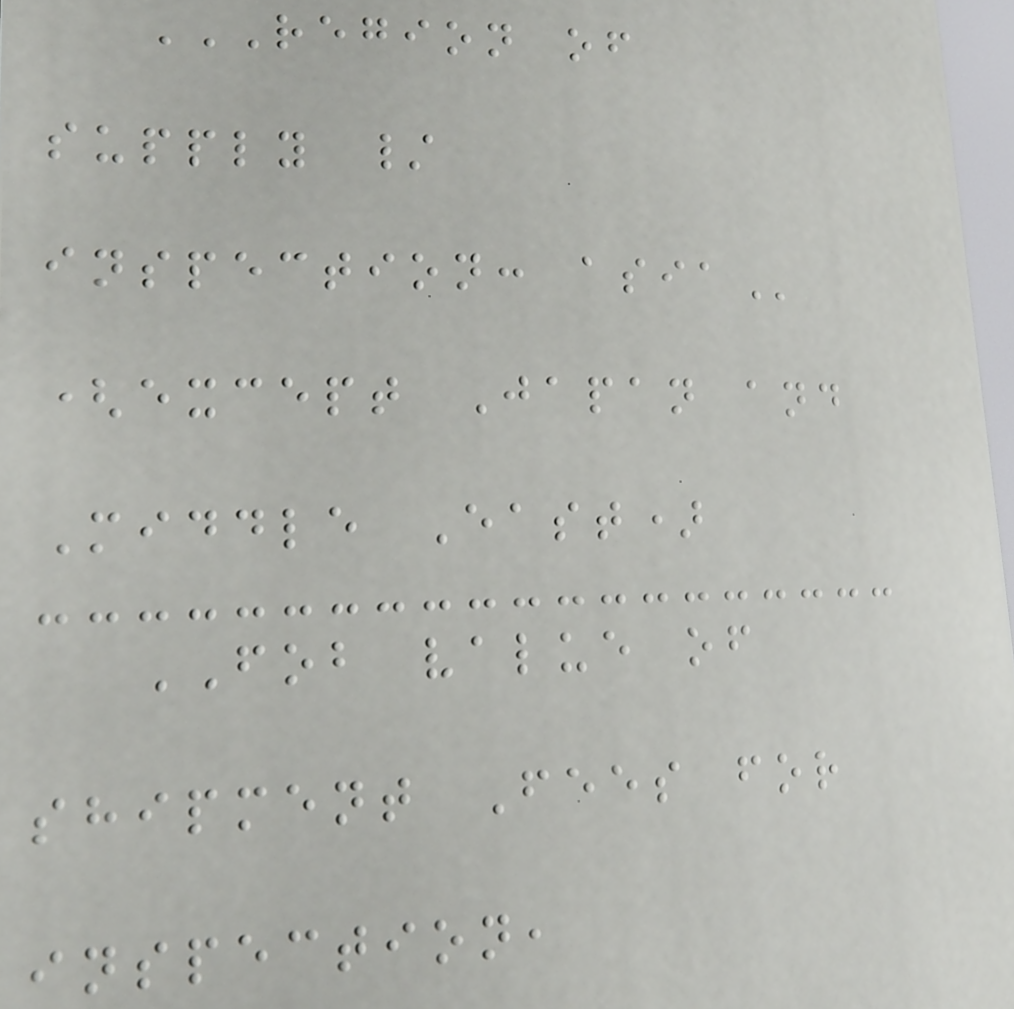REGION OF
SUPPLY /
INSPECTION: ASIA
(except Japan and
Middle East)
FOB value of
shipment Fees for
inspection,
